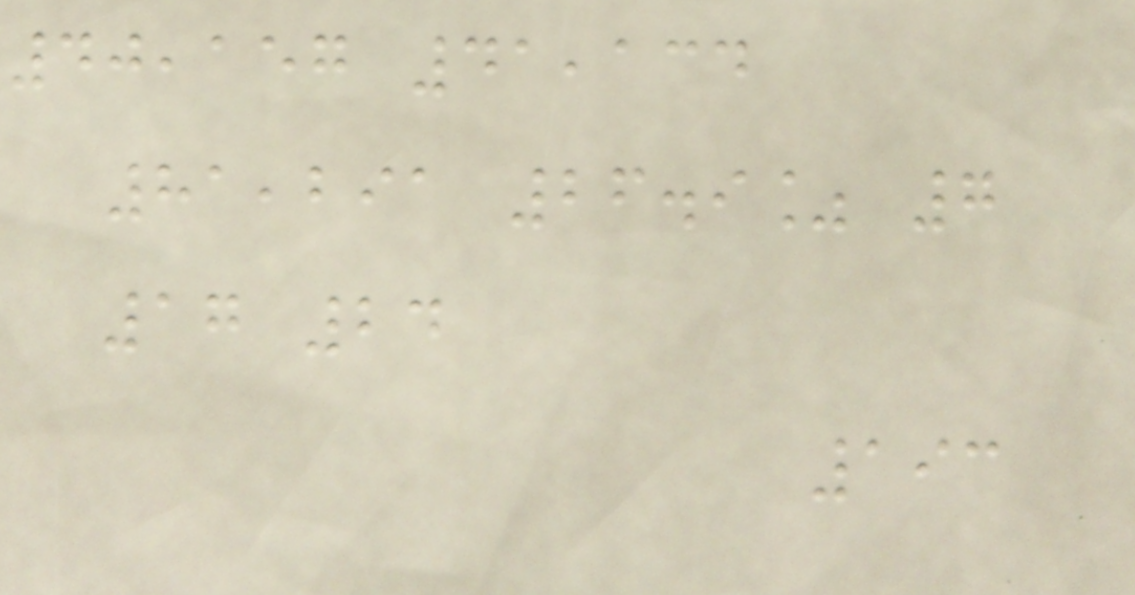40,157 41,134
81,291 26.9% 7
17 24
193
